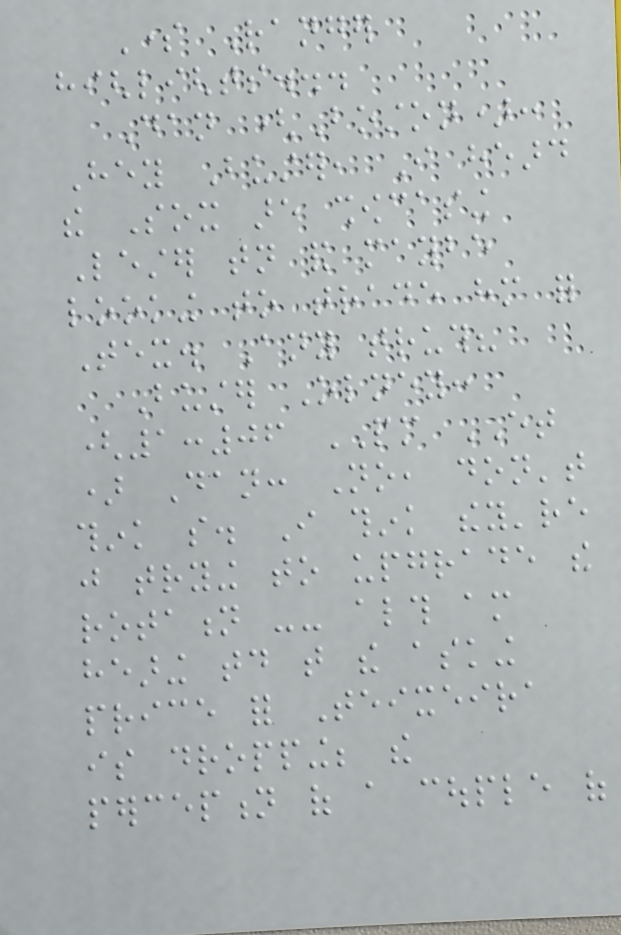Some Ranger
highlights...
Dan (Boston):
Hey Buster, I heard
the Sox are showcasing
Lester tonight and maybe
looking to trade him for
Tex. Any truth?
Buster Olney:
(1:06 PM ET
) Dan: No, don't
think so. I think they're
just trying to upgrade the
rotation -- although am
hearing today that the asking
price for Teixeira
is dropping; the
perception of a couple of
